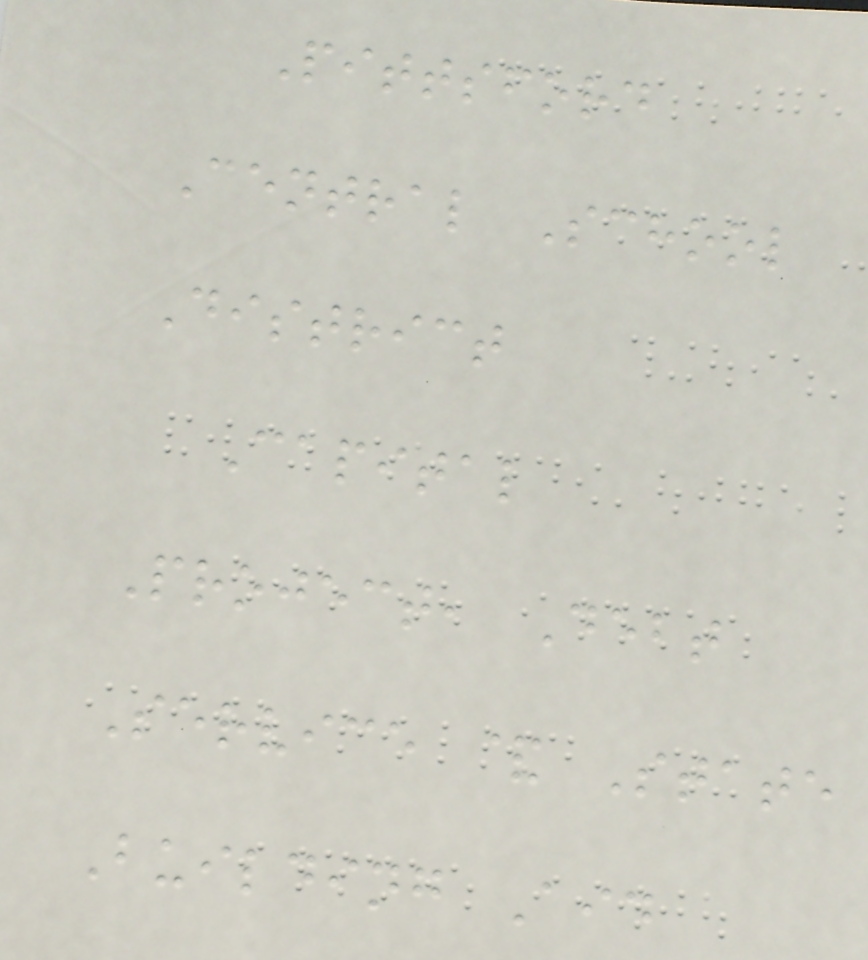Pittsford
Central School
District
Capital
Project, Debt
Service & State
Building Aid
